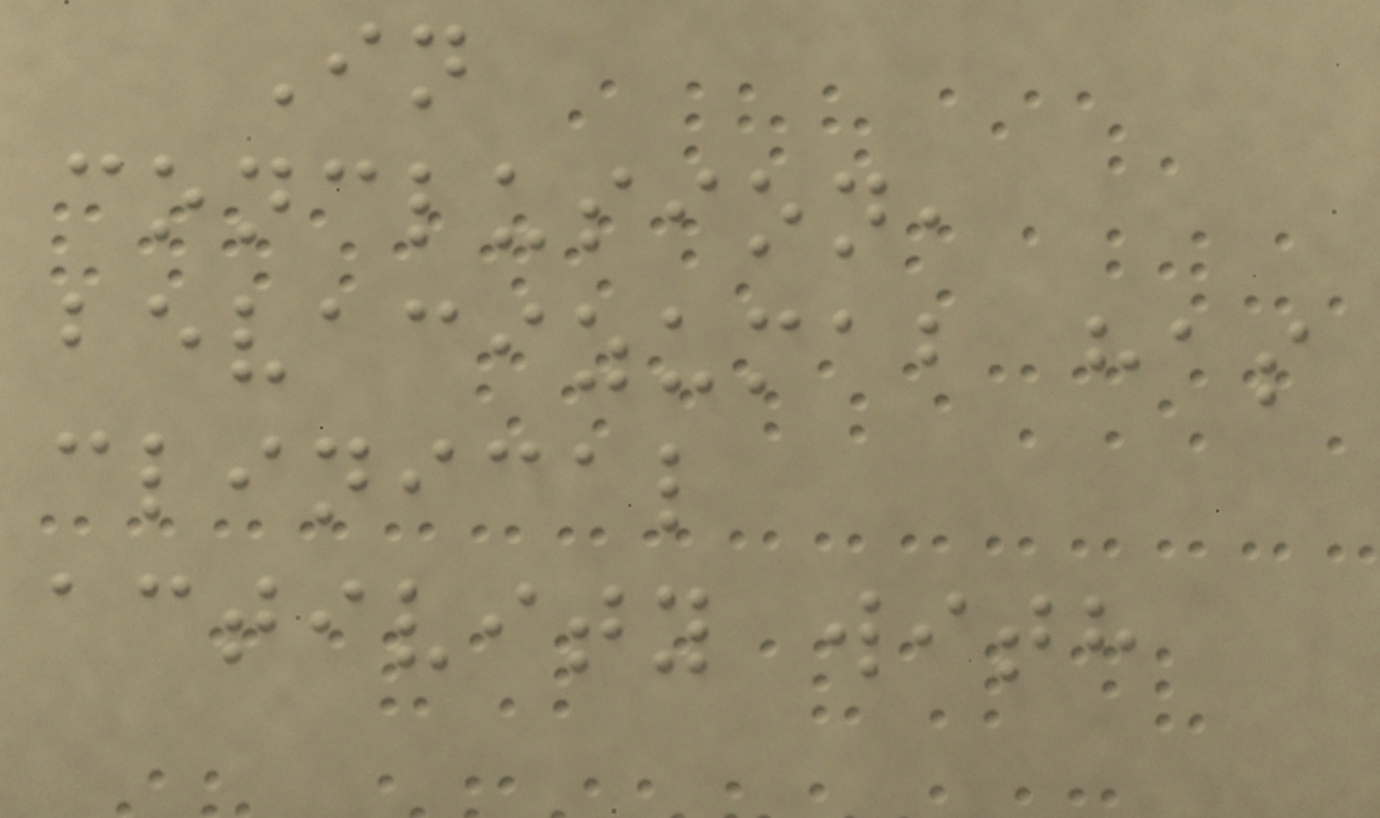In
conclusion,
bevacizumab has
clinical
activity with
